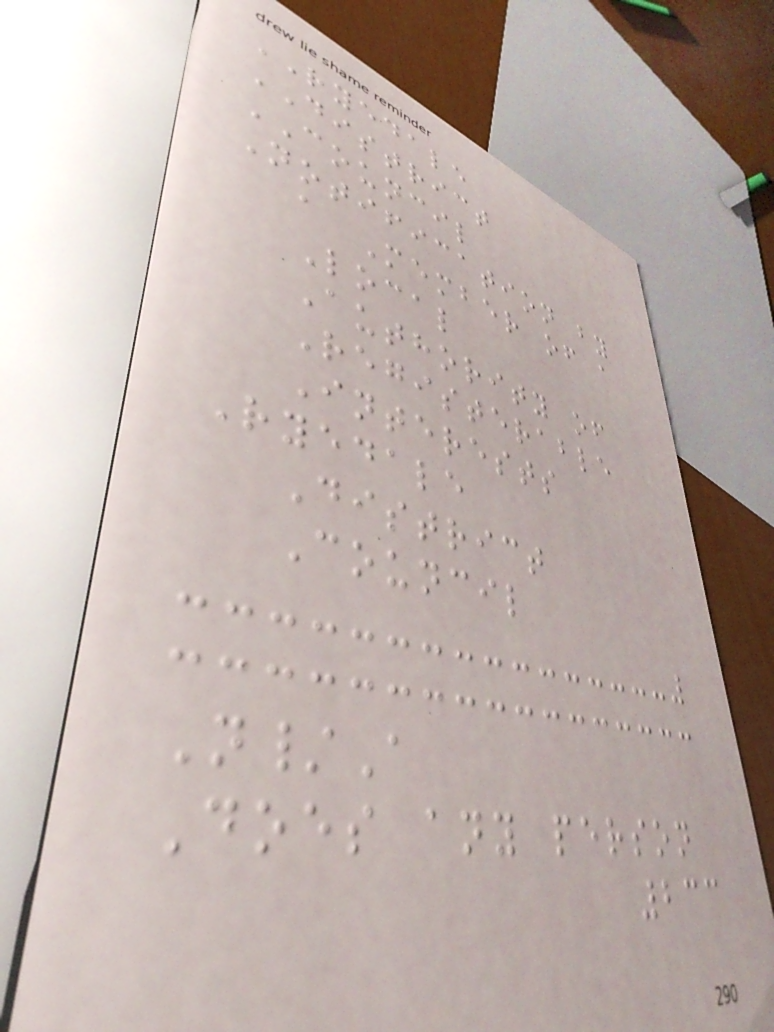RYEDALE
DISTRICT
COUNCIL
Notification by
a Member of a
Local
Authority of
Registerable
Interests
Ryedale
District
Council
N/A
Does any person
233
